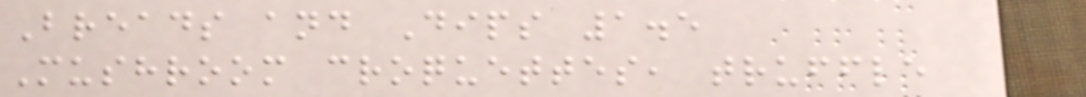Breads and Dips 1.5
Mushroom croquettes, truffle
